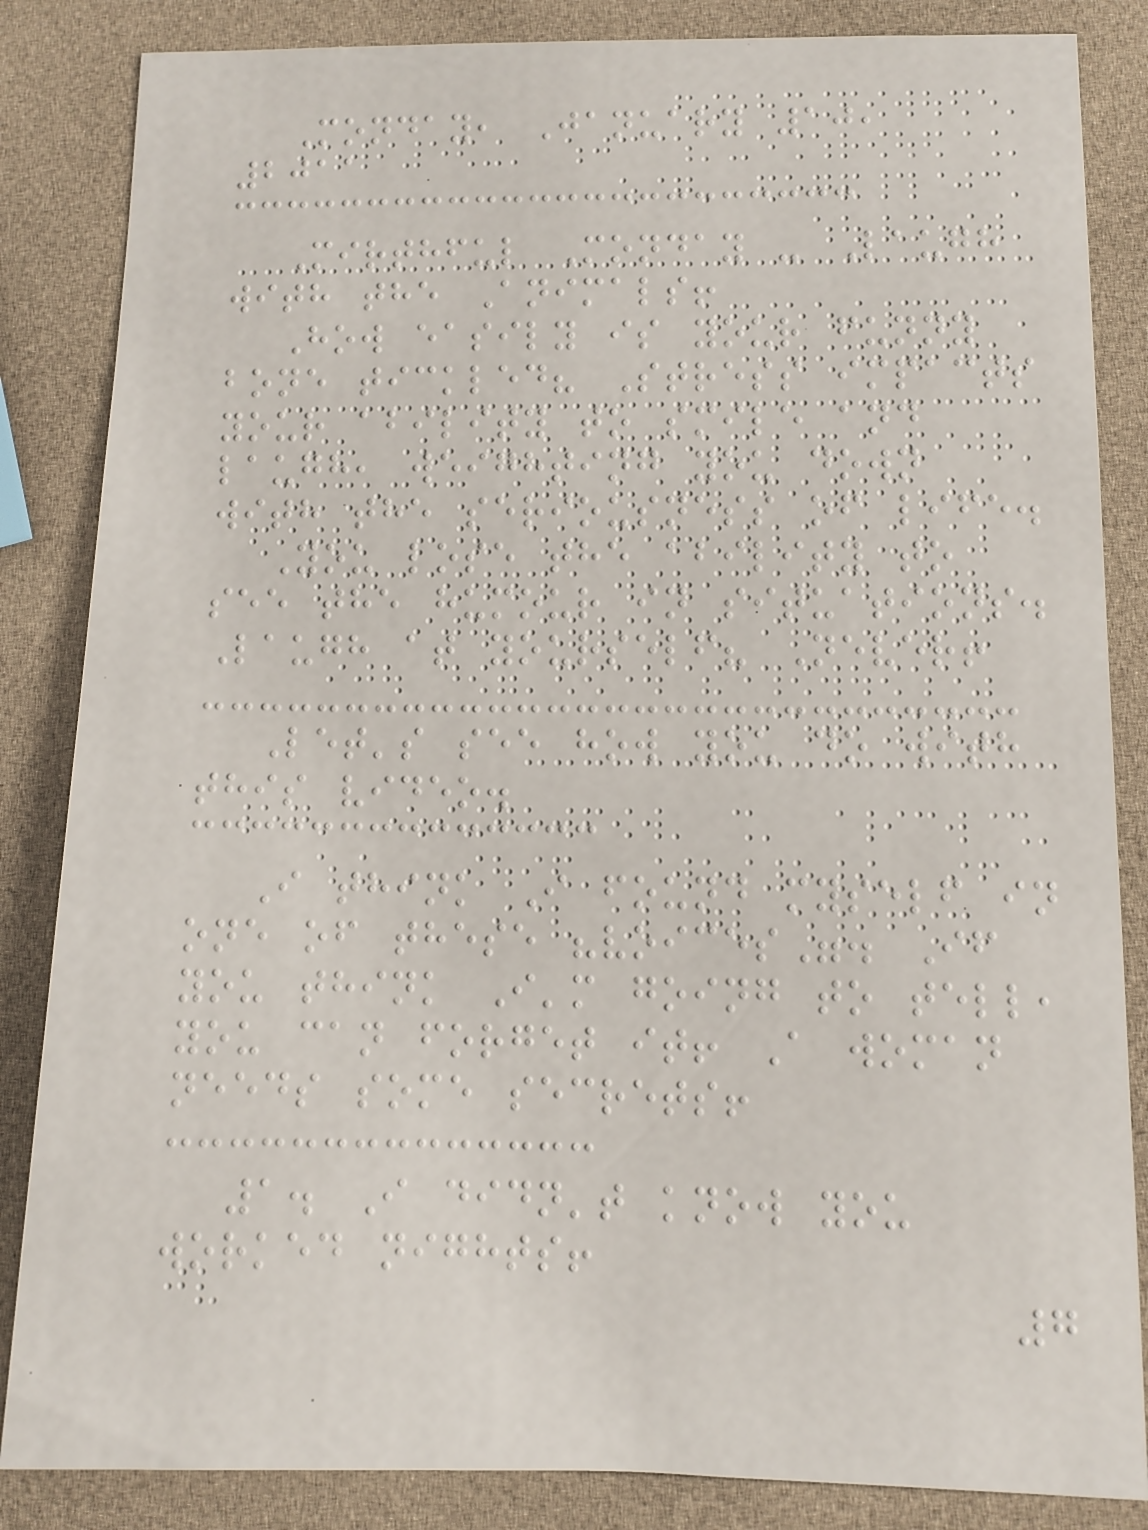Monday, January 10,
2011
Mirthful Monday - Laugh
with the Animals!
How easily is your funny
bone tickled? Stress impacts
your ability to smile and
laugh, weighting you down
with the seriousness of life.
You lose the ability to
see the humour in situations.
Laugh at yourself? Never!
Let's see how you do with
this video.
I think I found myself in
one of these "voices". If
you think I'm going to tell,
you can forget it! A woman
needs some secrets!
1. I didn't know you
worked nights!
7
